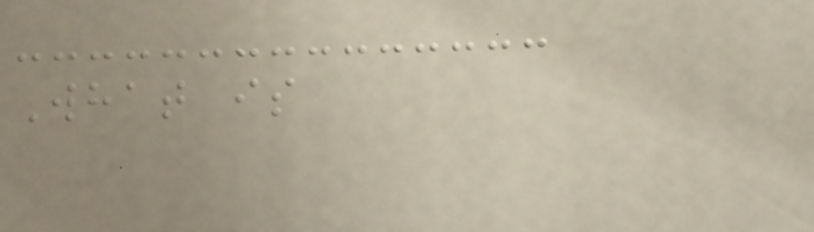What is
